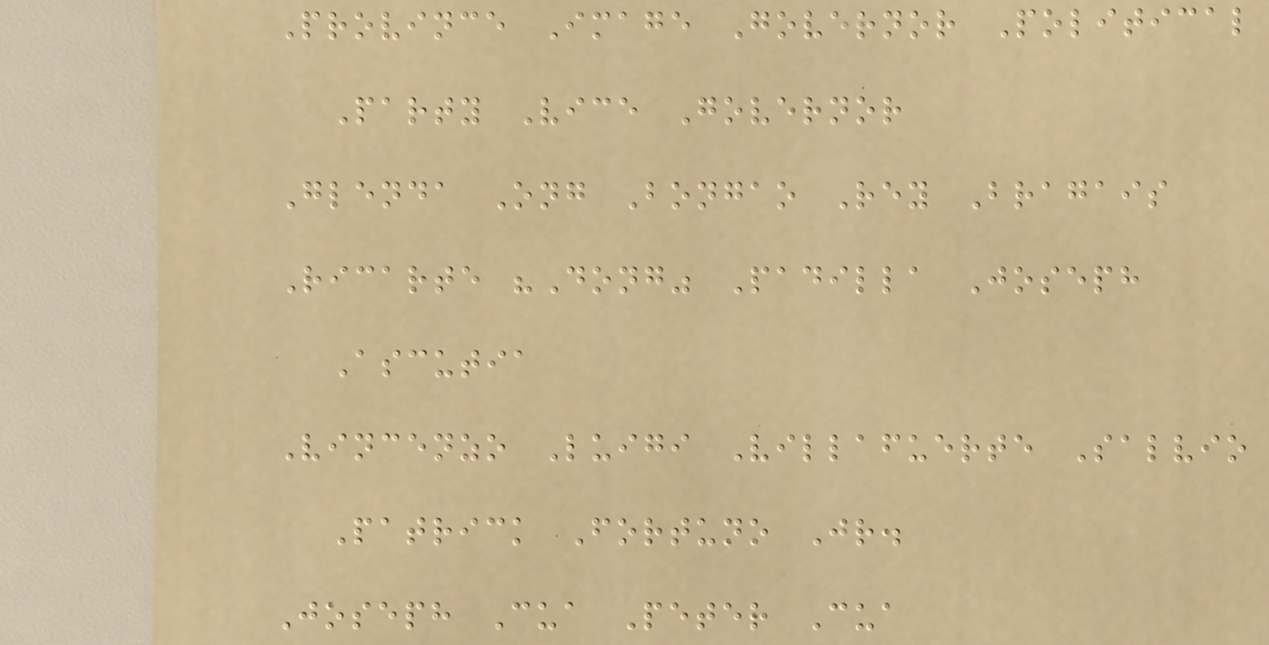Province Image Governor Political
Party Vice Governor
Glenda Ong Bongao Rey Bragais
Ricarte "Dong" Padilla Joseph
Ascutia
Vincenzo Luigi Villafuerte Salvio
Patrick Fortuno Jr.
Joseph Cua Peter Cua
